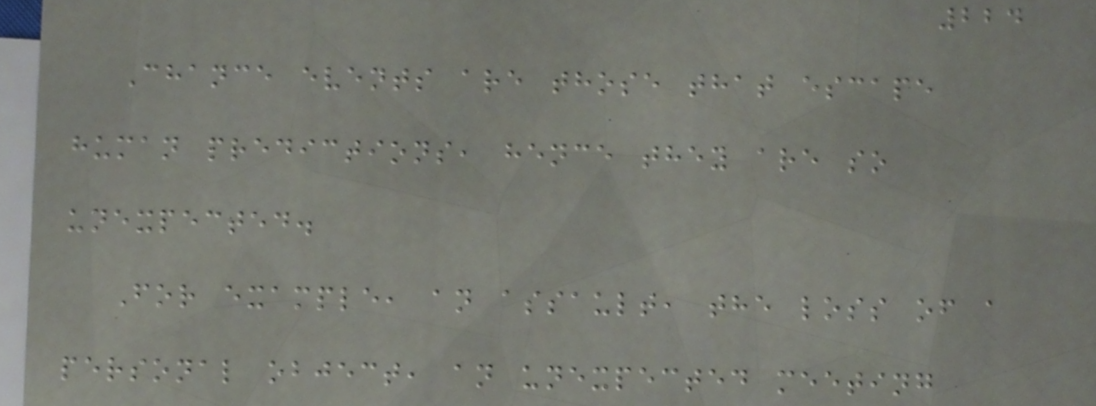224
Chance events are those that escape
human predictions, hence they are so
unexpected.
For example, an assault, the loss of a
personal object, an unexpected meeting
